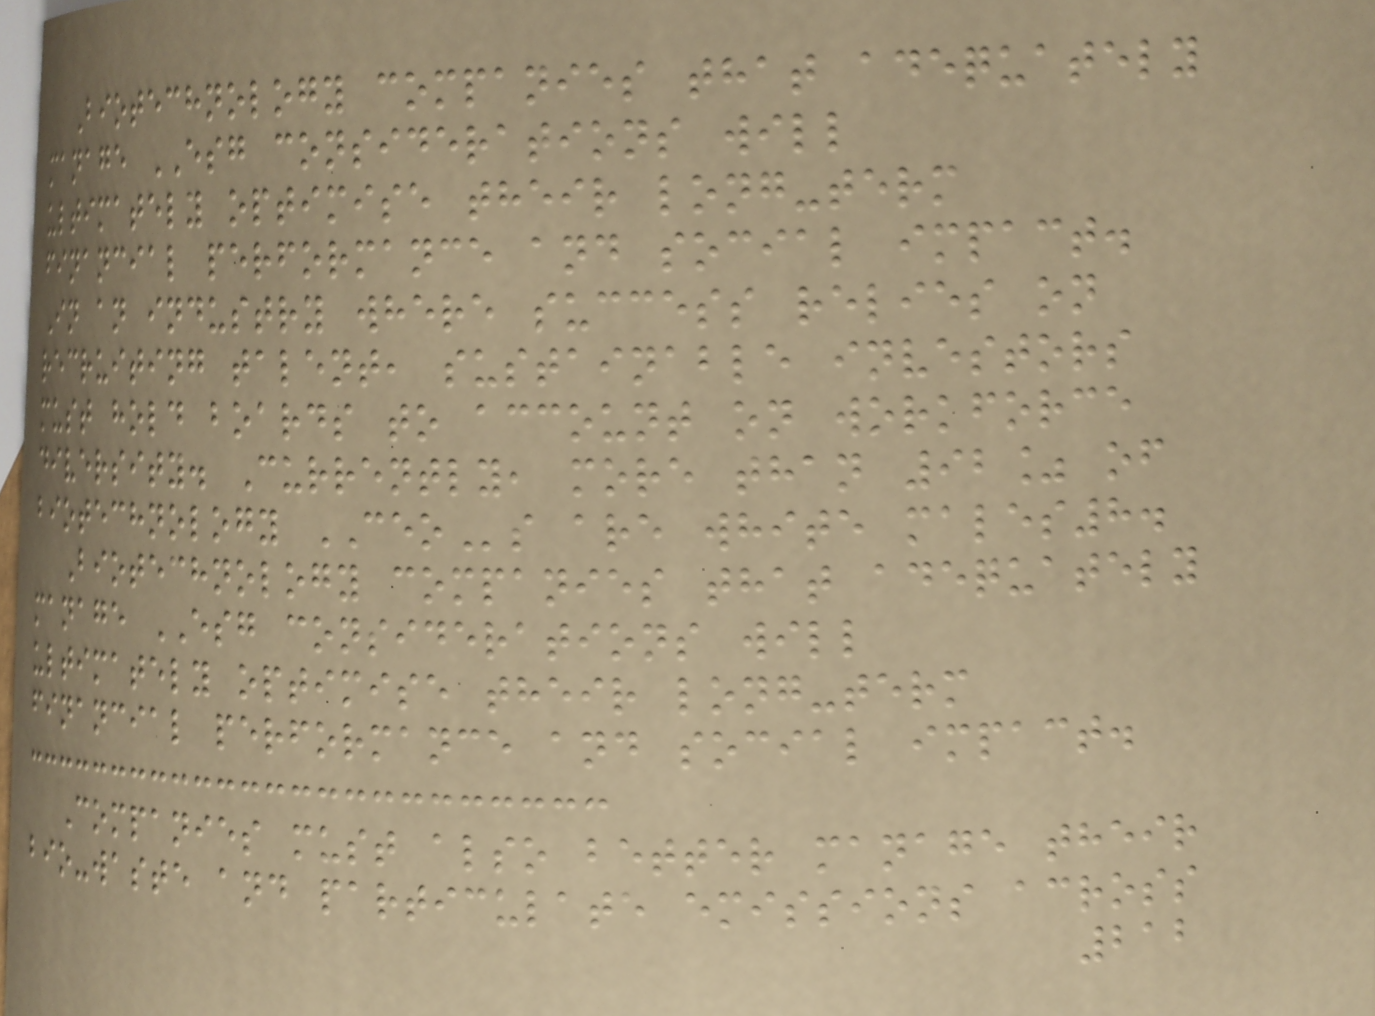Biotechnology companies that adequately
manage ESG considerations will
ultimately optimise their long-term
financial performance and social impact.
In an industry where success relies on
recruiting talent, sustainable investors
must hold boards to account on workforce
diversity. Currently, more than 92% of
biotechnology CEOs are white males8.
Biotechnology companies that adequately
manage ESG considerations will
ultimately optimise their long-term
financial performance and social impact.
Companies must also better manage their
bio-waste and particulate emissions across
212
